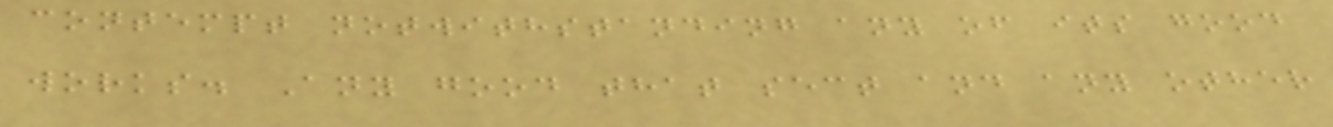contempt notwithstanding any of its good
works. Any good that sect and any other
